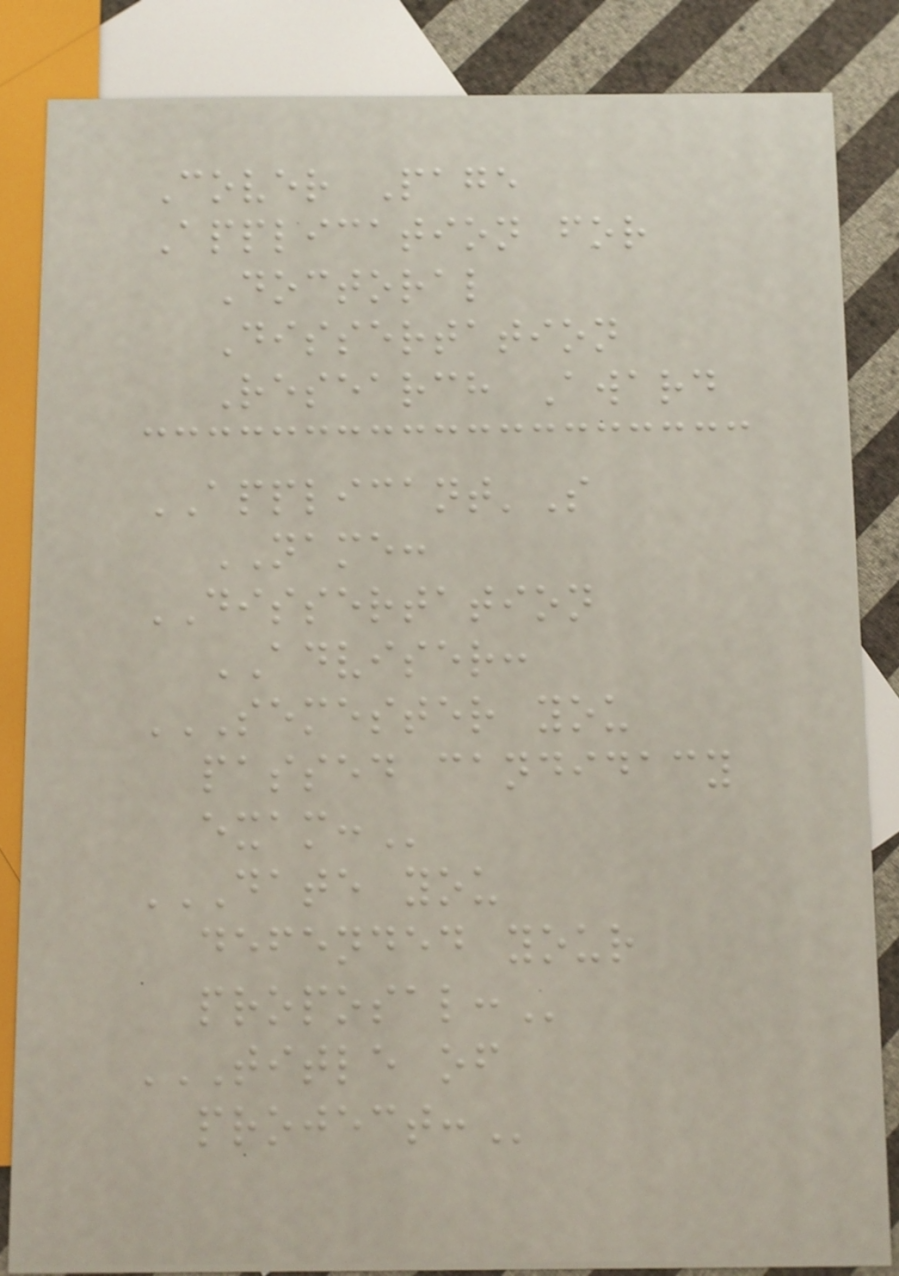Cover Page
Application for
Doctoral
Dissertation
Research Award
APPLICANT'S
NAME:
DISSERTATION
ADVISER:
SEMESTER YOU
PASSED CANDIDACY
EXAM:
DATE YOU
DEFENDED YOUR
PROPOSAL:
TITLE OF
PROJECT:
